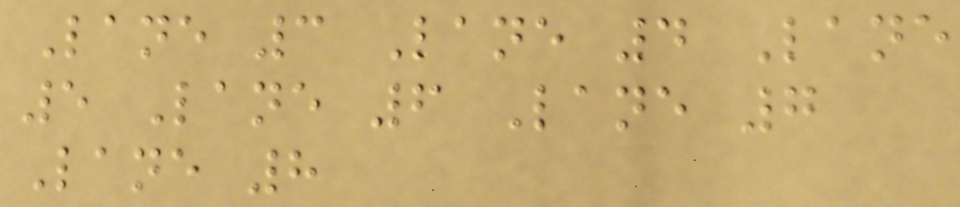Lane 3 Lane 4 Lane
5 Lane 6 Lane 7
Lane 8
